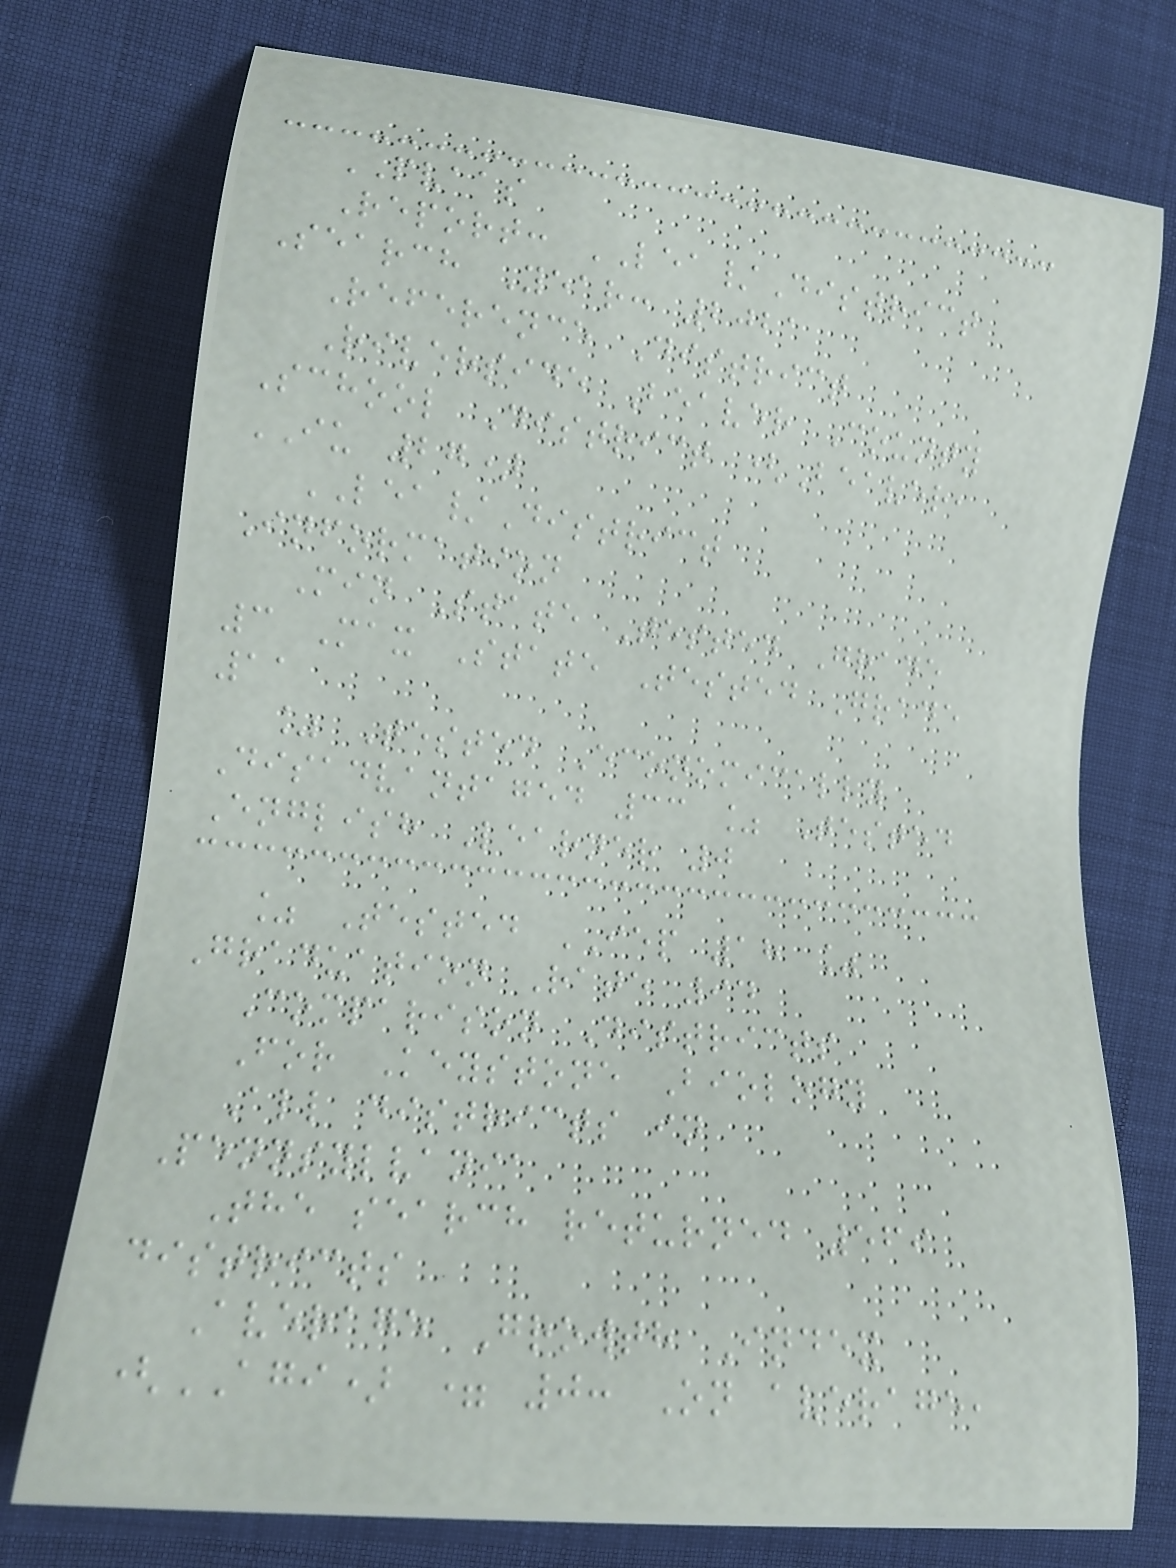PVAAS
Report: LEA/District
Search Year: 2021
Reference District
Riverside Beaver County
School District (Beaver,
IU 27)
LEA/District
Information
Min State Tested Grade
3 Max State Tested Grade
11
% Tested Economically
Disadvantaged 33 % Tested
English Learner 0
% Tested IEP 18 %
Graduation Rate 94
Comparison Districts
For Keystone Biology
All districts in
Pennsylvania
The search returned 569
districts
Average Growth Index
(AGI) = 0: On average,
